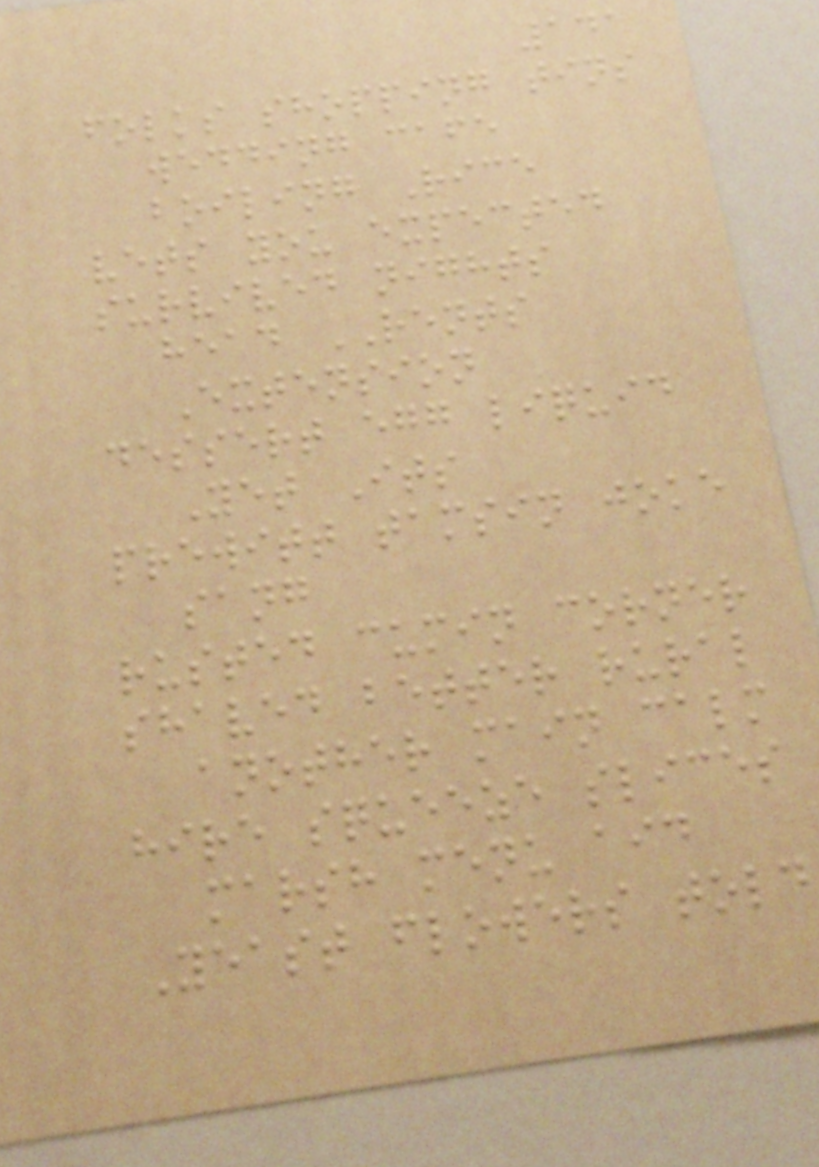141
folks shopping tins
wedding cafe
boiling Rice
vets you expected
survived nights
head RENTS
Extension
dessert egg liquid
Yet Its
prewitt tamsin joke
sang
rusted cumin corner
shaved better rural
another main calm
hire squeeze slices
marsh menu aid
Yeast flowers told
